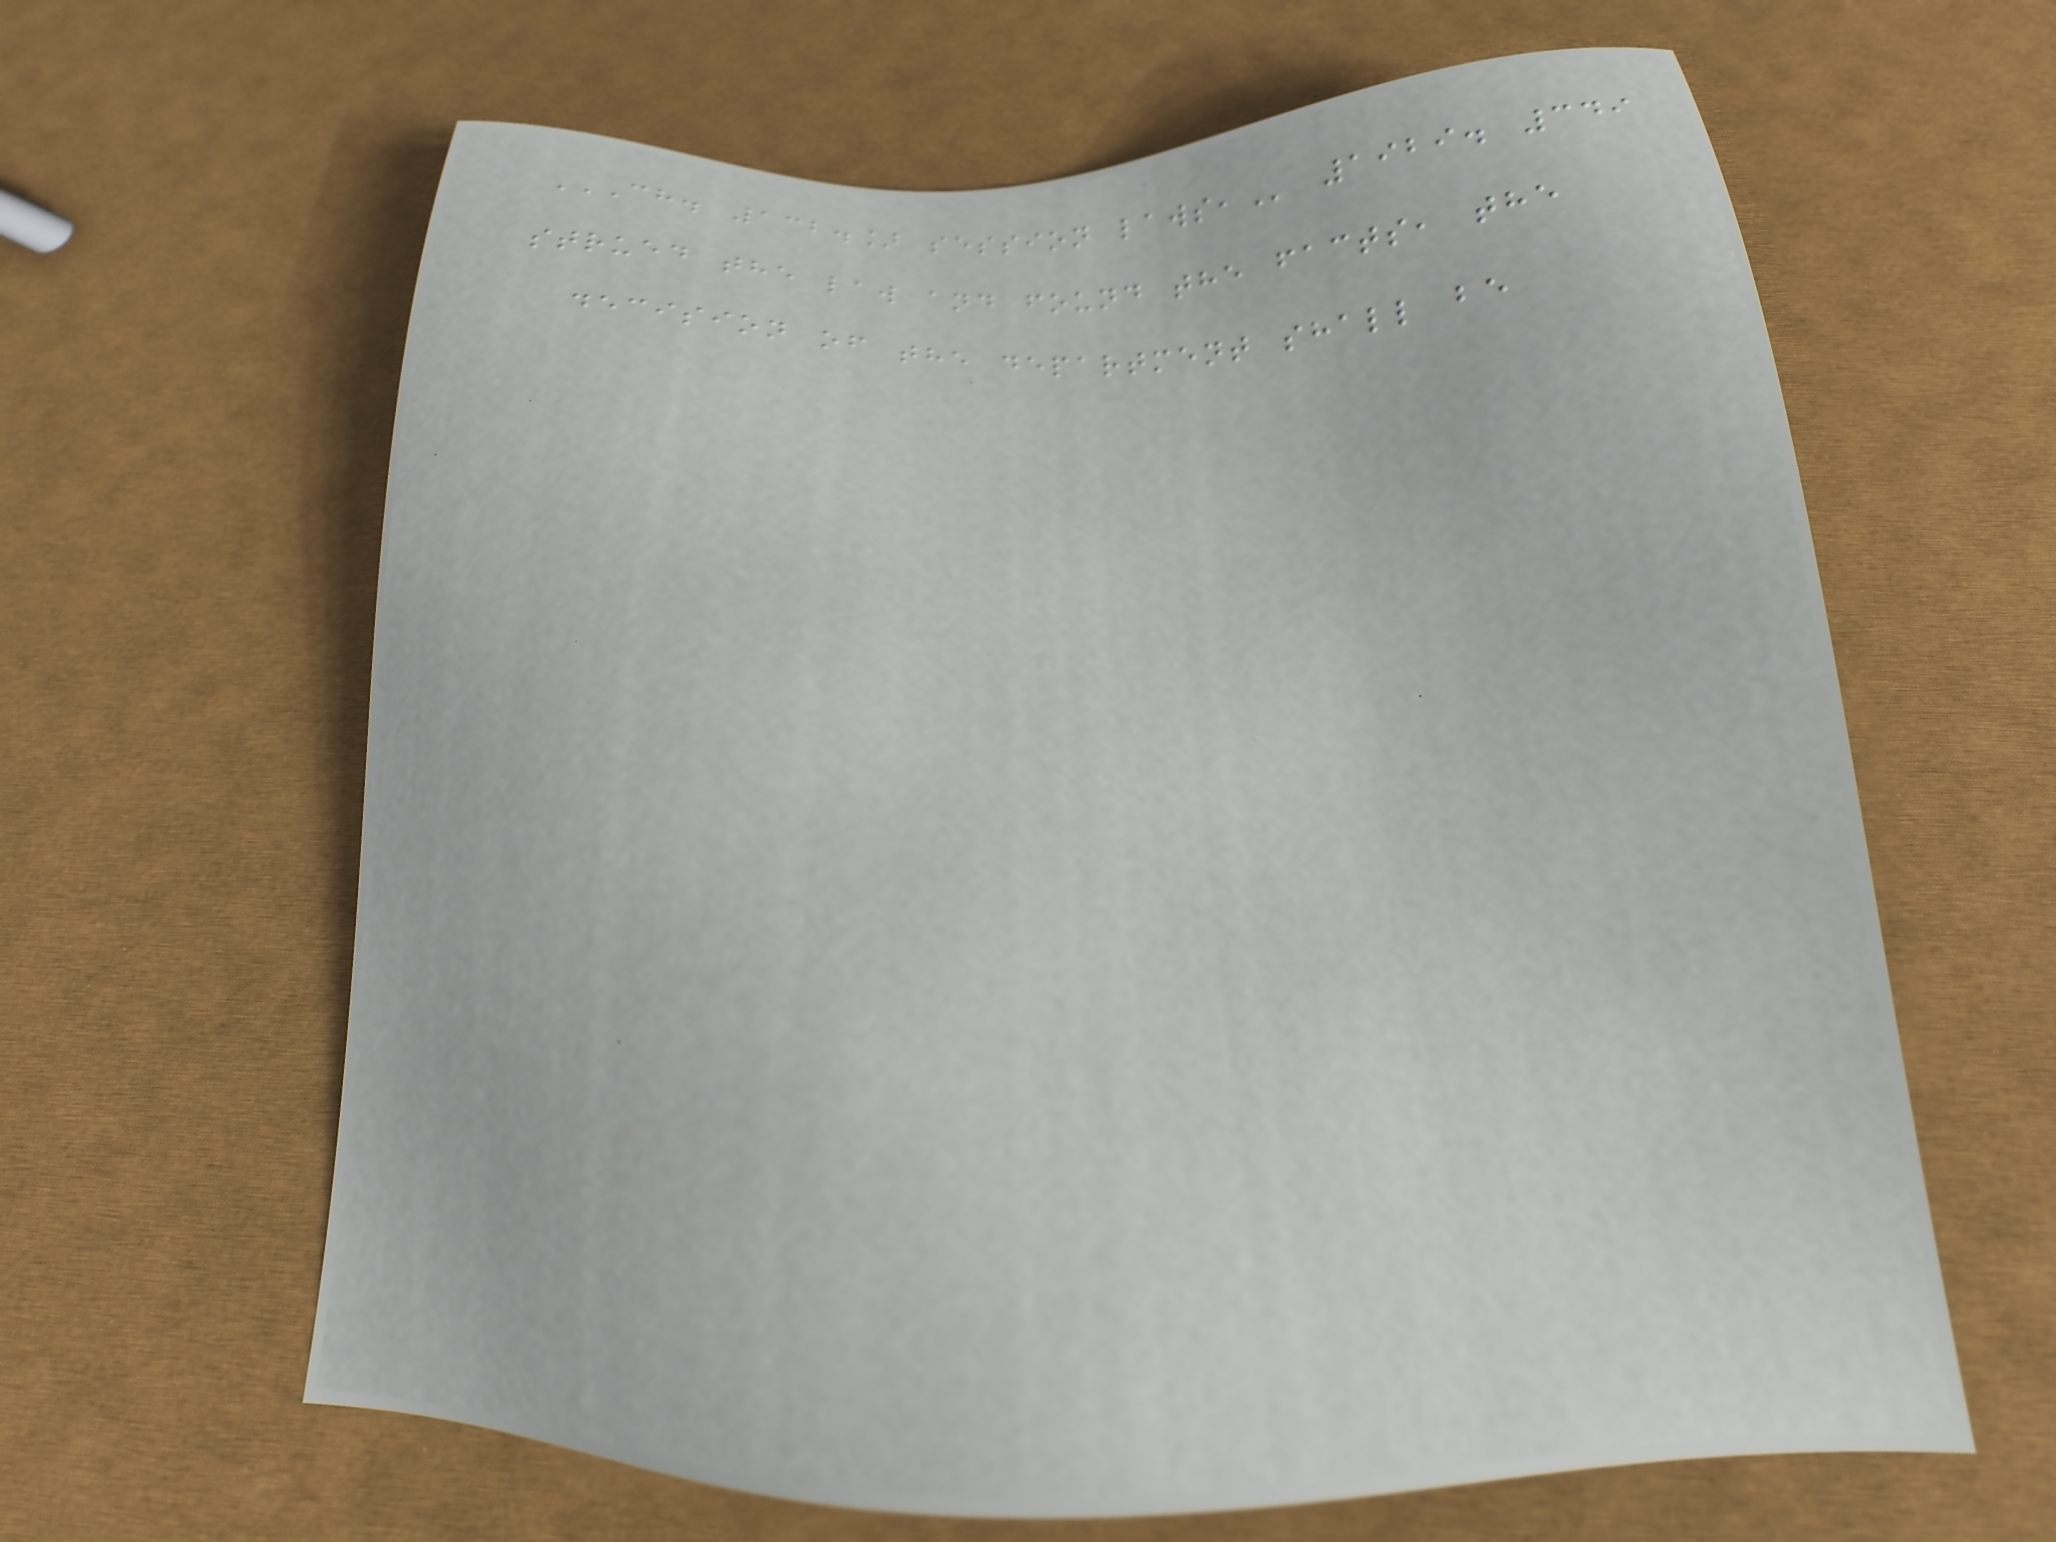CH. 132.] SESSION LAWS, 1929. 349
strued the law and found the facts, the
decision of the department shall be
